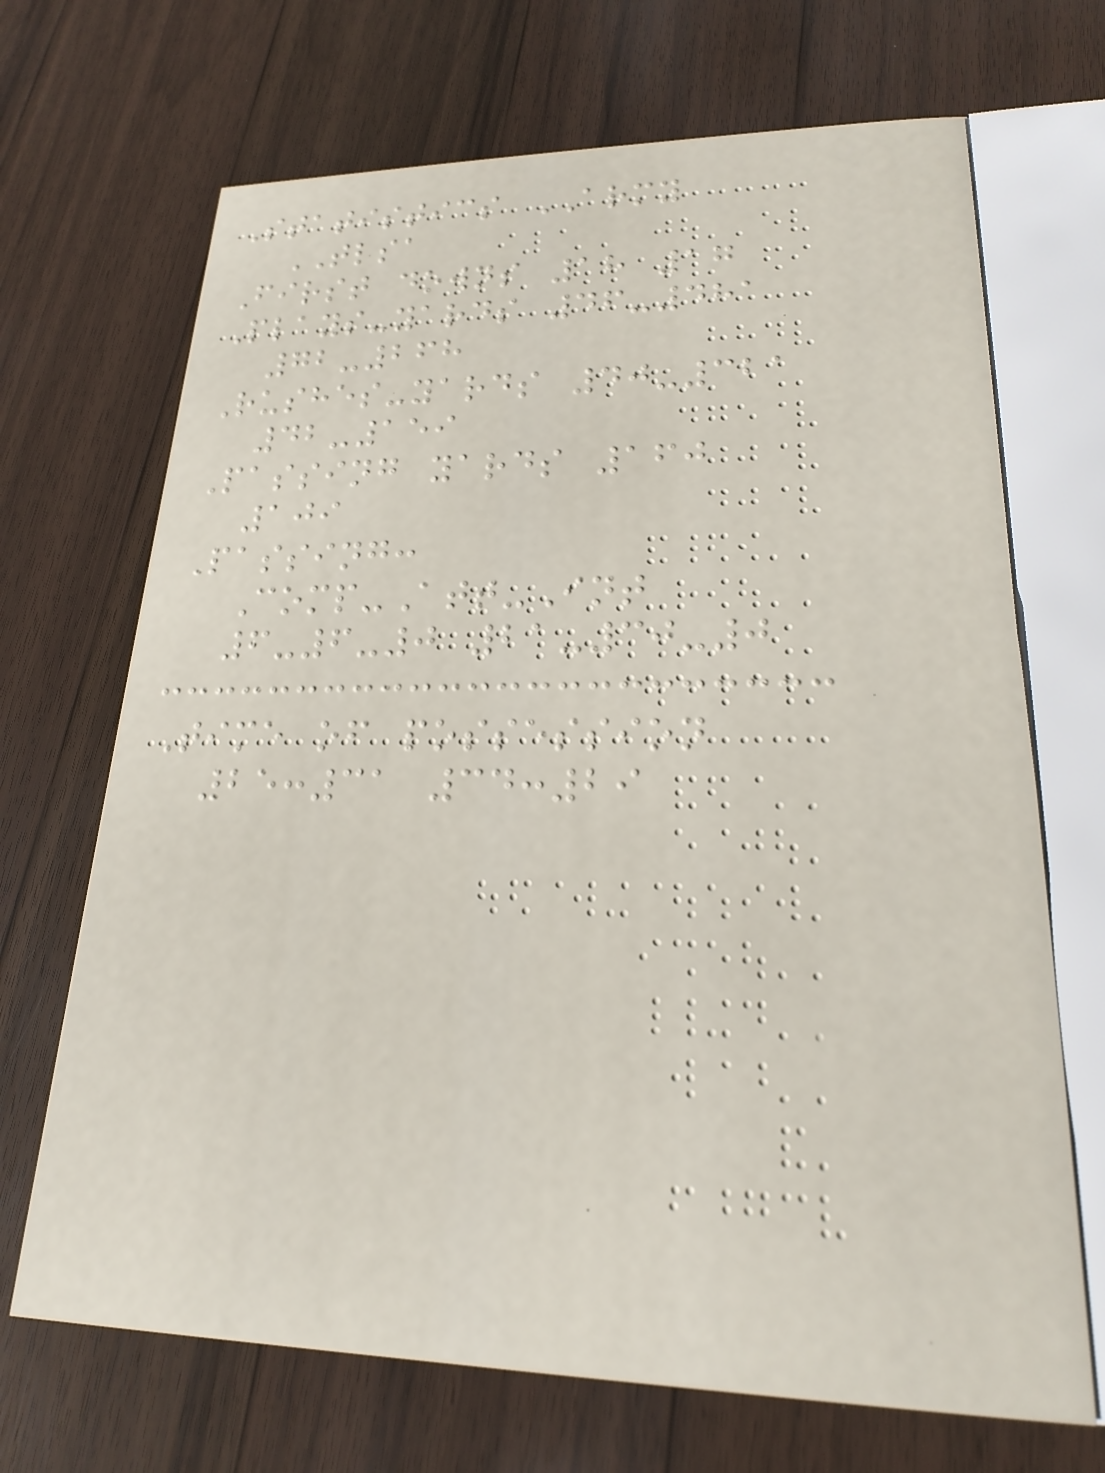Statistics ARMY
TLSA
First downs 18 17
Plays-yards 46-481
72-268
Rushes-yards 40-321
42-159
Passing yards 160
109
Passing:
Comp-Att-Int
6-6-0 21-30-0
Time of possession
25:31 34:29
